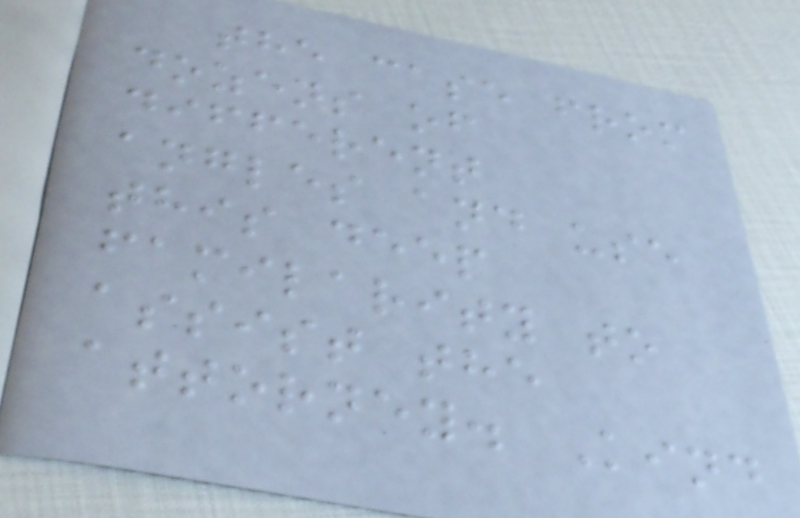the case from
dozens of
different
angles and use
this deep
familarity to
assist the
attorney. Kind
